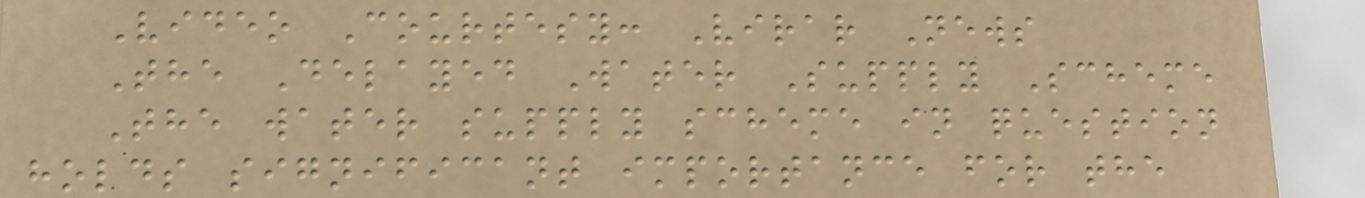Video Courtesy: Virar News
The Delayed Water Supply Scheme
The water supply scheme in question
holds significant importance for the
